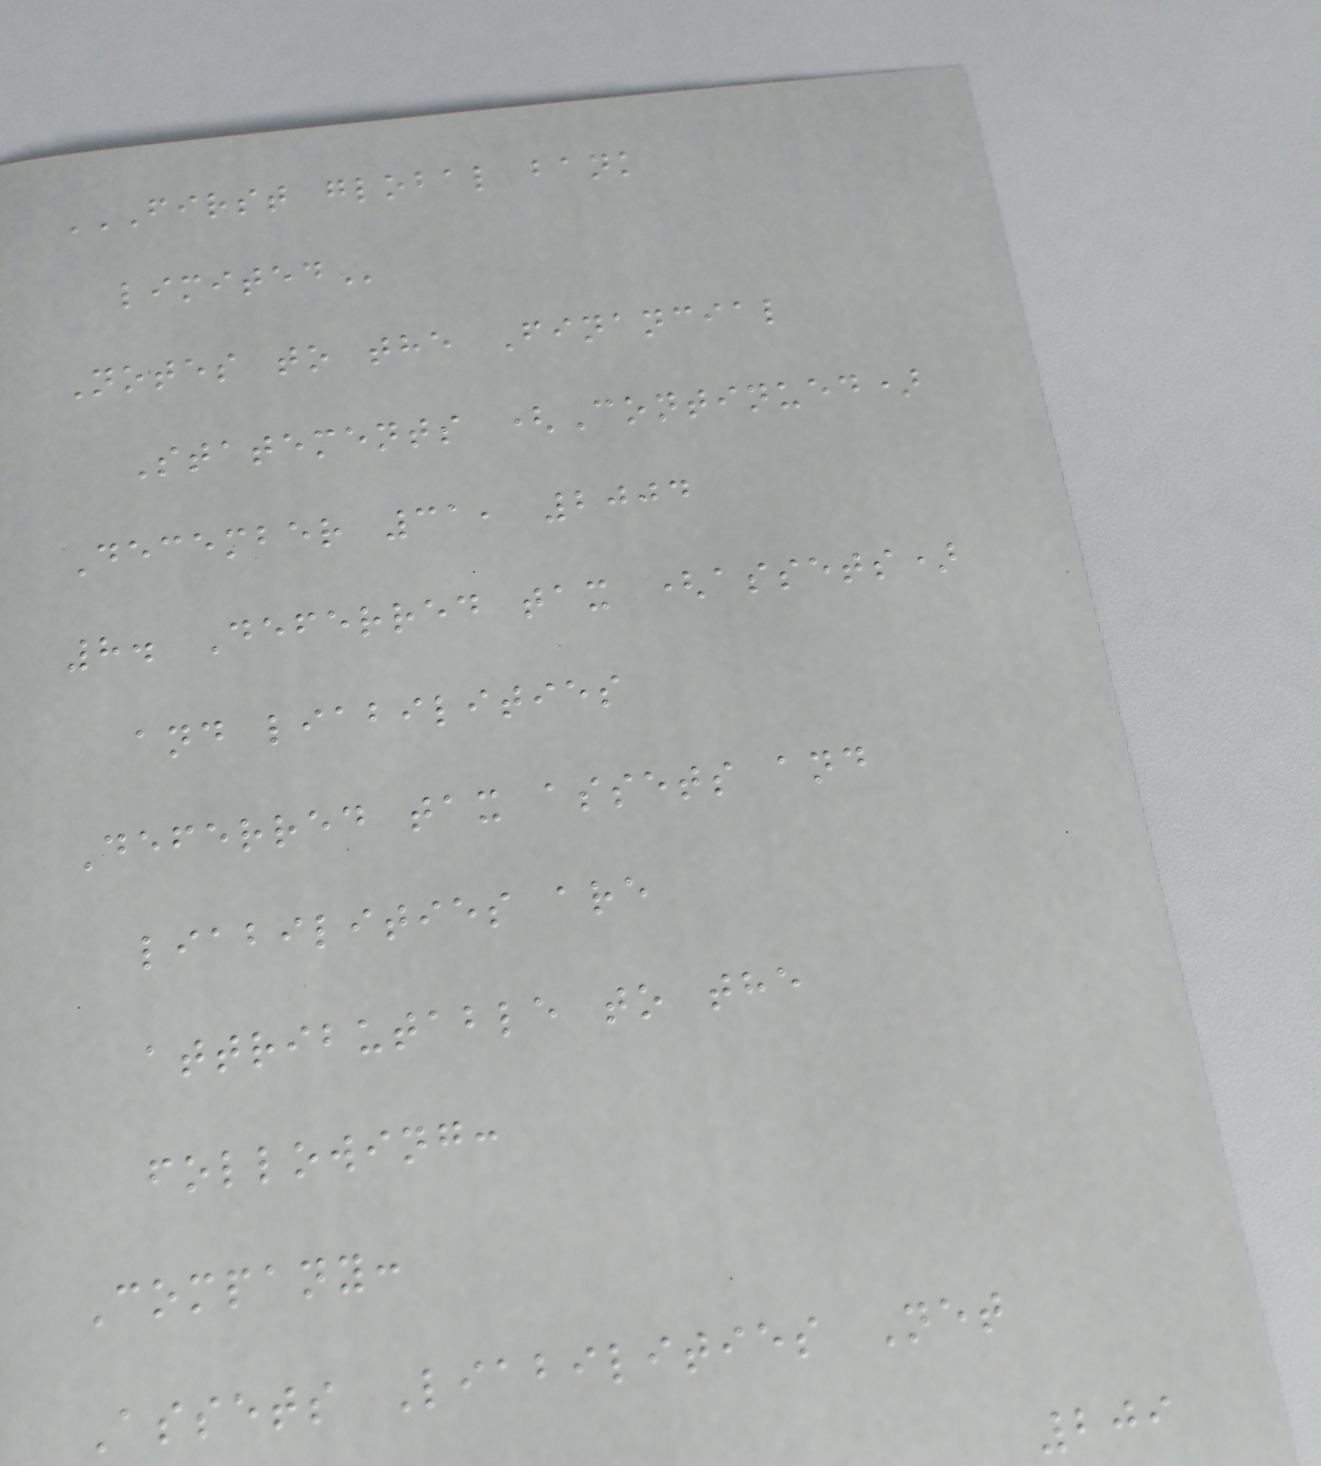FIRST GLOBAL BANK
LIMITED
Notes to the Financial
Statements (Continued)
December 31, 2004
8. Deferred tax (assets)
and liabilities
Deferred tax assets and
liabilities are
attributable to the
following:
Company:
Assets Liabilities Net
209
